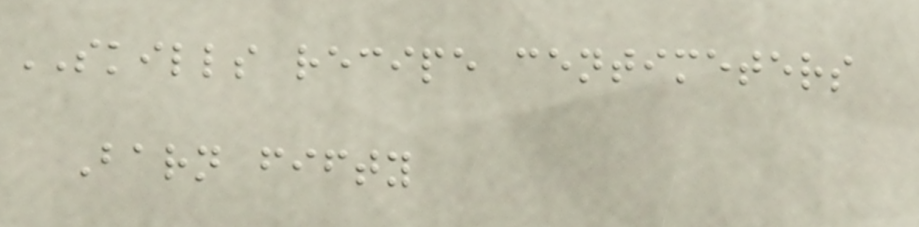SKILLS recipe centimeters
Barn fifty
